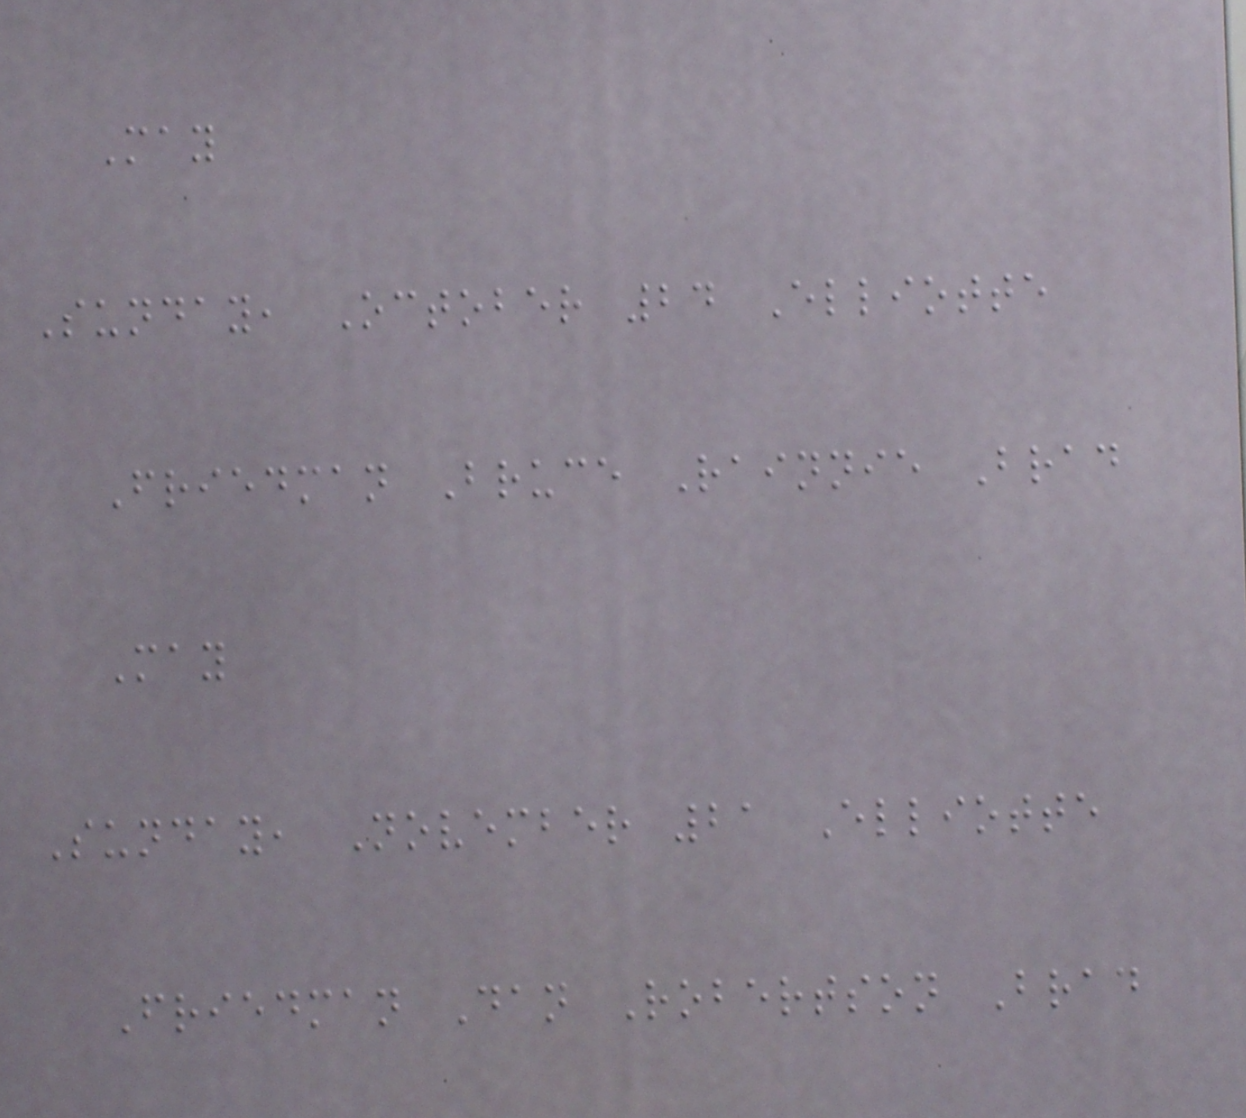May
Sunday, October 24 Elliotte
Friedman Bruce Rainnie Brad
May
Sunday, November 21 Elliotte
Friedman Dan Robertson Brad
